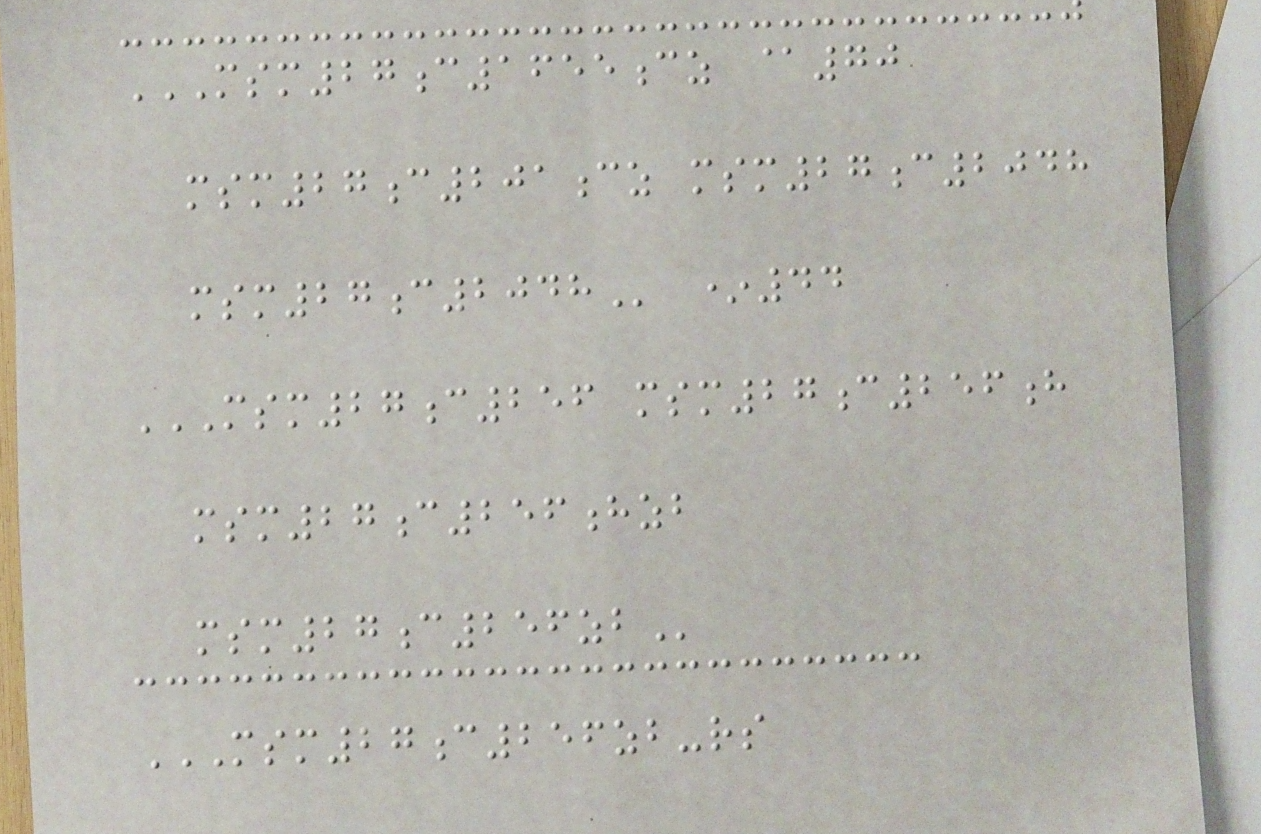MSM27C1655CZ @70
MSM27C201CZ MSM27C2048
MSM27C2048 *44
MSM27C256 MSM27C256H
MSM27C256HZB
MSM27C256ZB
MSM27C256ZB-RS
